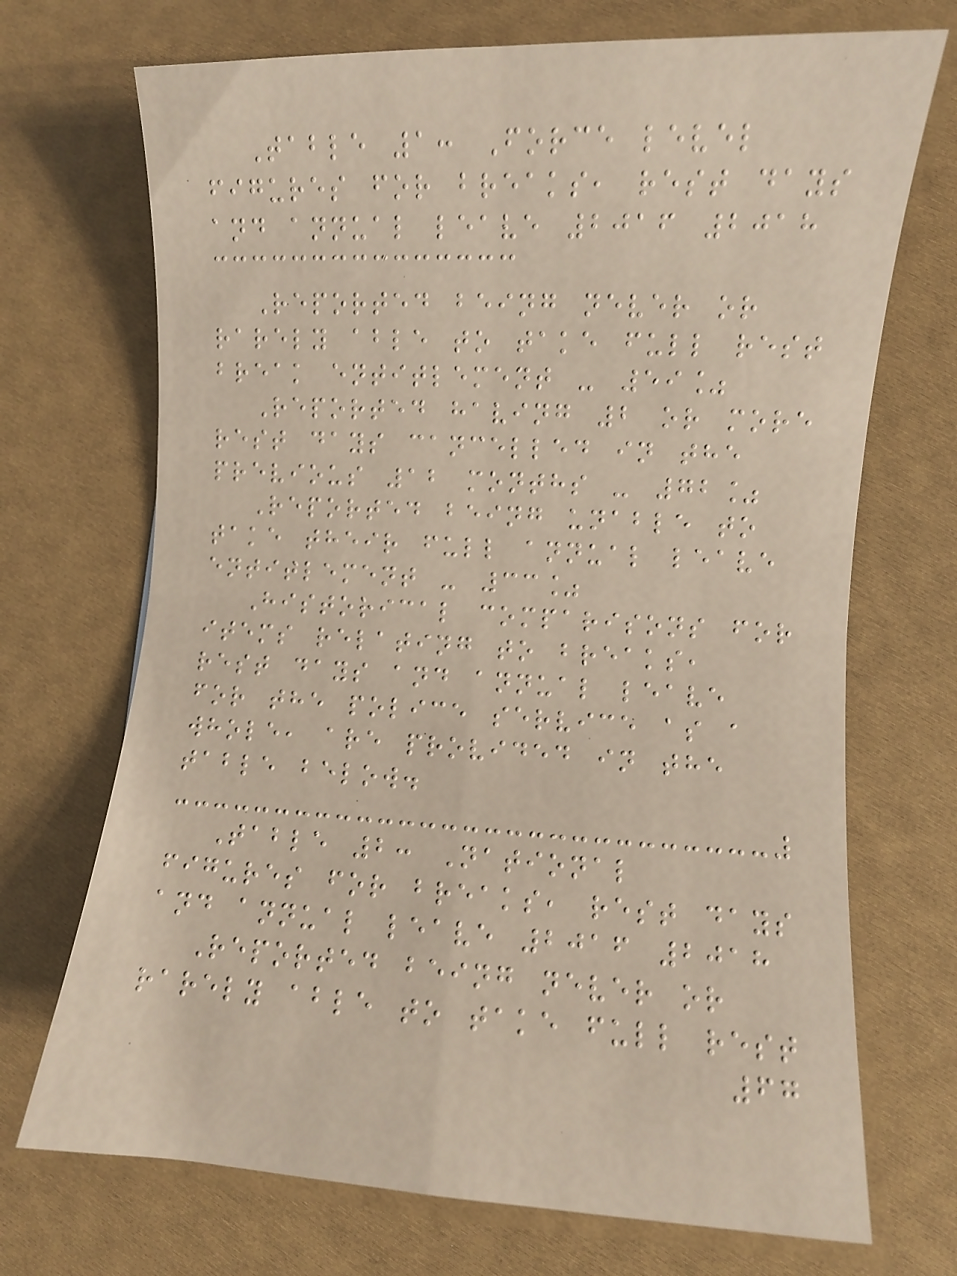Table 1: Force level
figures for breaks, rest days
and annual leave 2016 2018
Reported being never or
rarely able to take full rest
break entitlement - 59%
Reported having 2 or more
rest days cancelled in the
previous 12 months - 72%
Reported being unable to
take their full annual leave
entitlement - 33%
Historical comparisons for
items relating to breaks,
rest days and annual leave
for the police service as a
whole, are provided in the
table below.
Table 2: National
figures for breaks, rest days
and annual leave 2016 2018
Reported being never or
rarely able to take full rest
67
